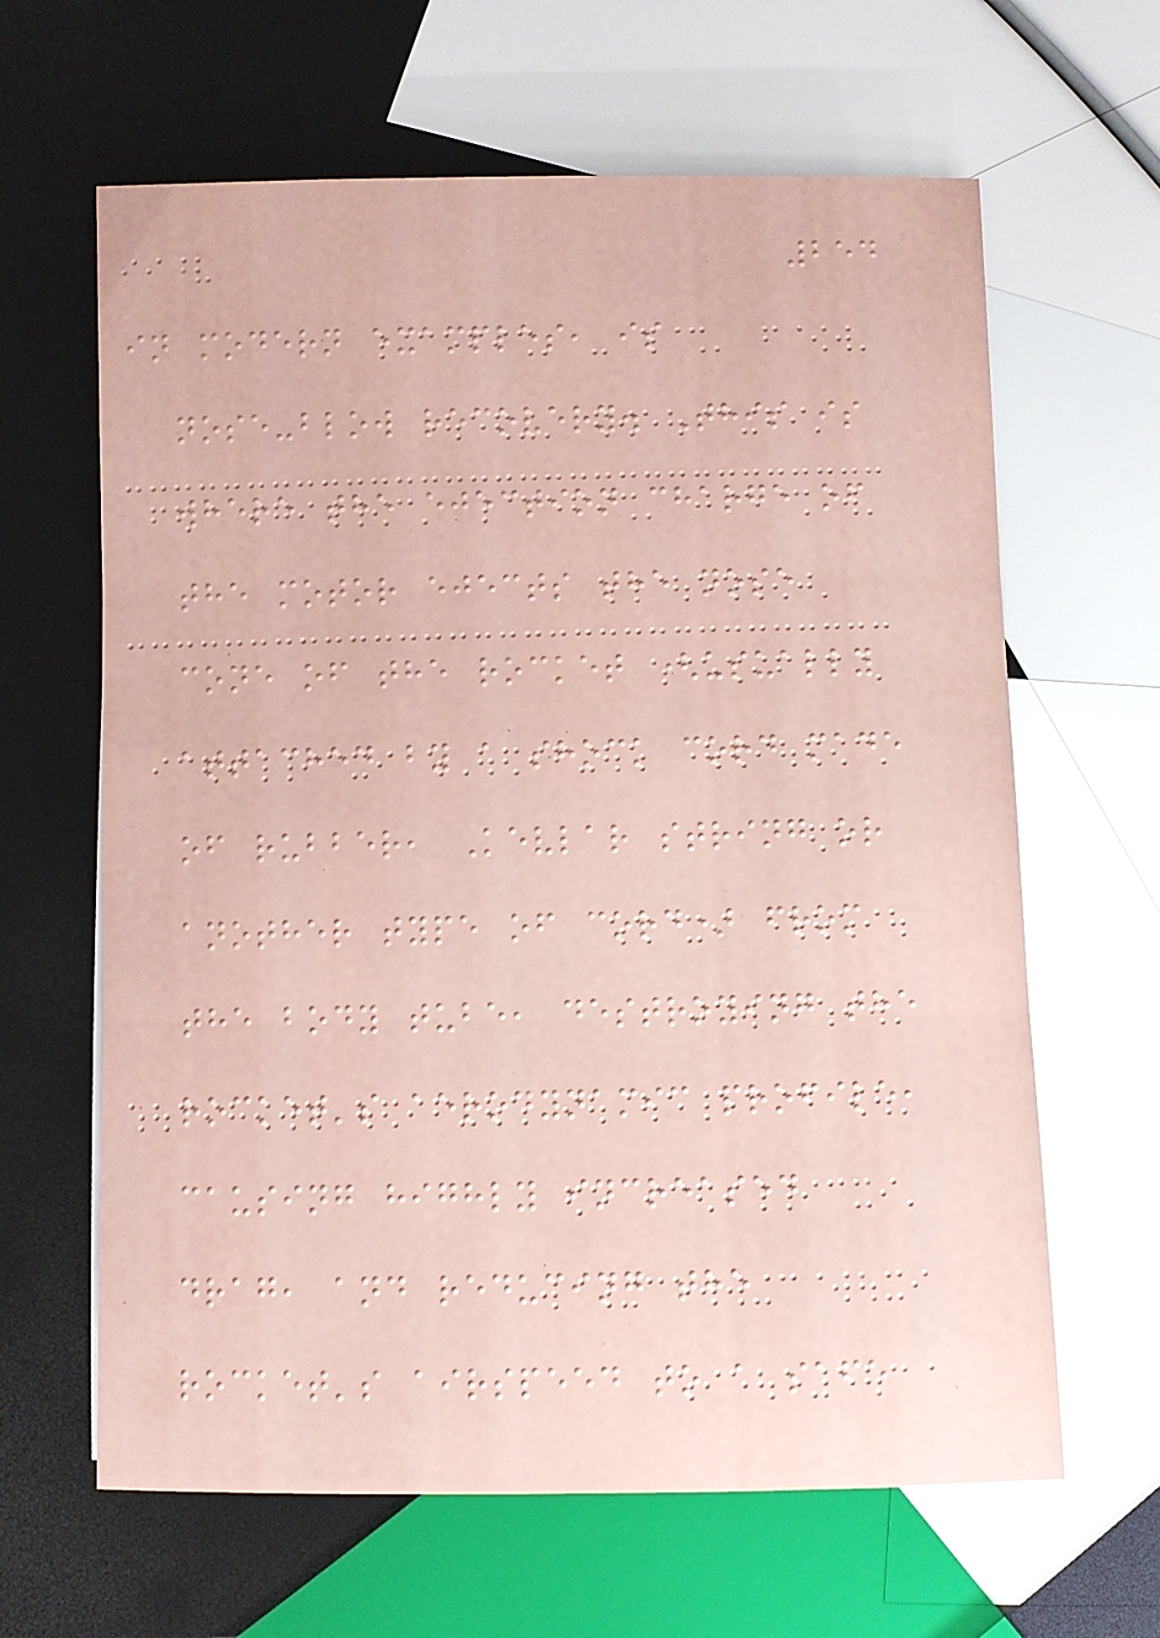254
in modern examples, is
nose-blow recovery. This is
where the ejection charge of
the motor ejects the nose
cone of the rocket (usually
attached by a shock cord made
of rubber, Kevlar string or
another type of cord) from
the body tube, destroying the
rocket's aerodynamic profile,
causing highly increased
drag, and reducing the
rocket's airspeed to a safe
